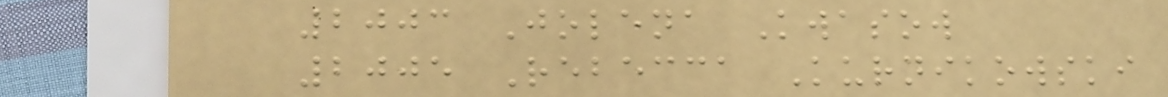2003 Jolena Kwasow
2005 Rebecca Kurnikowski
